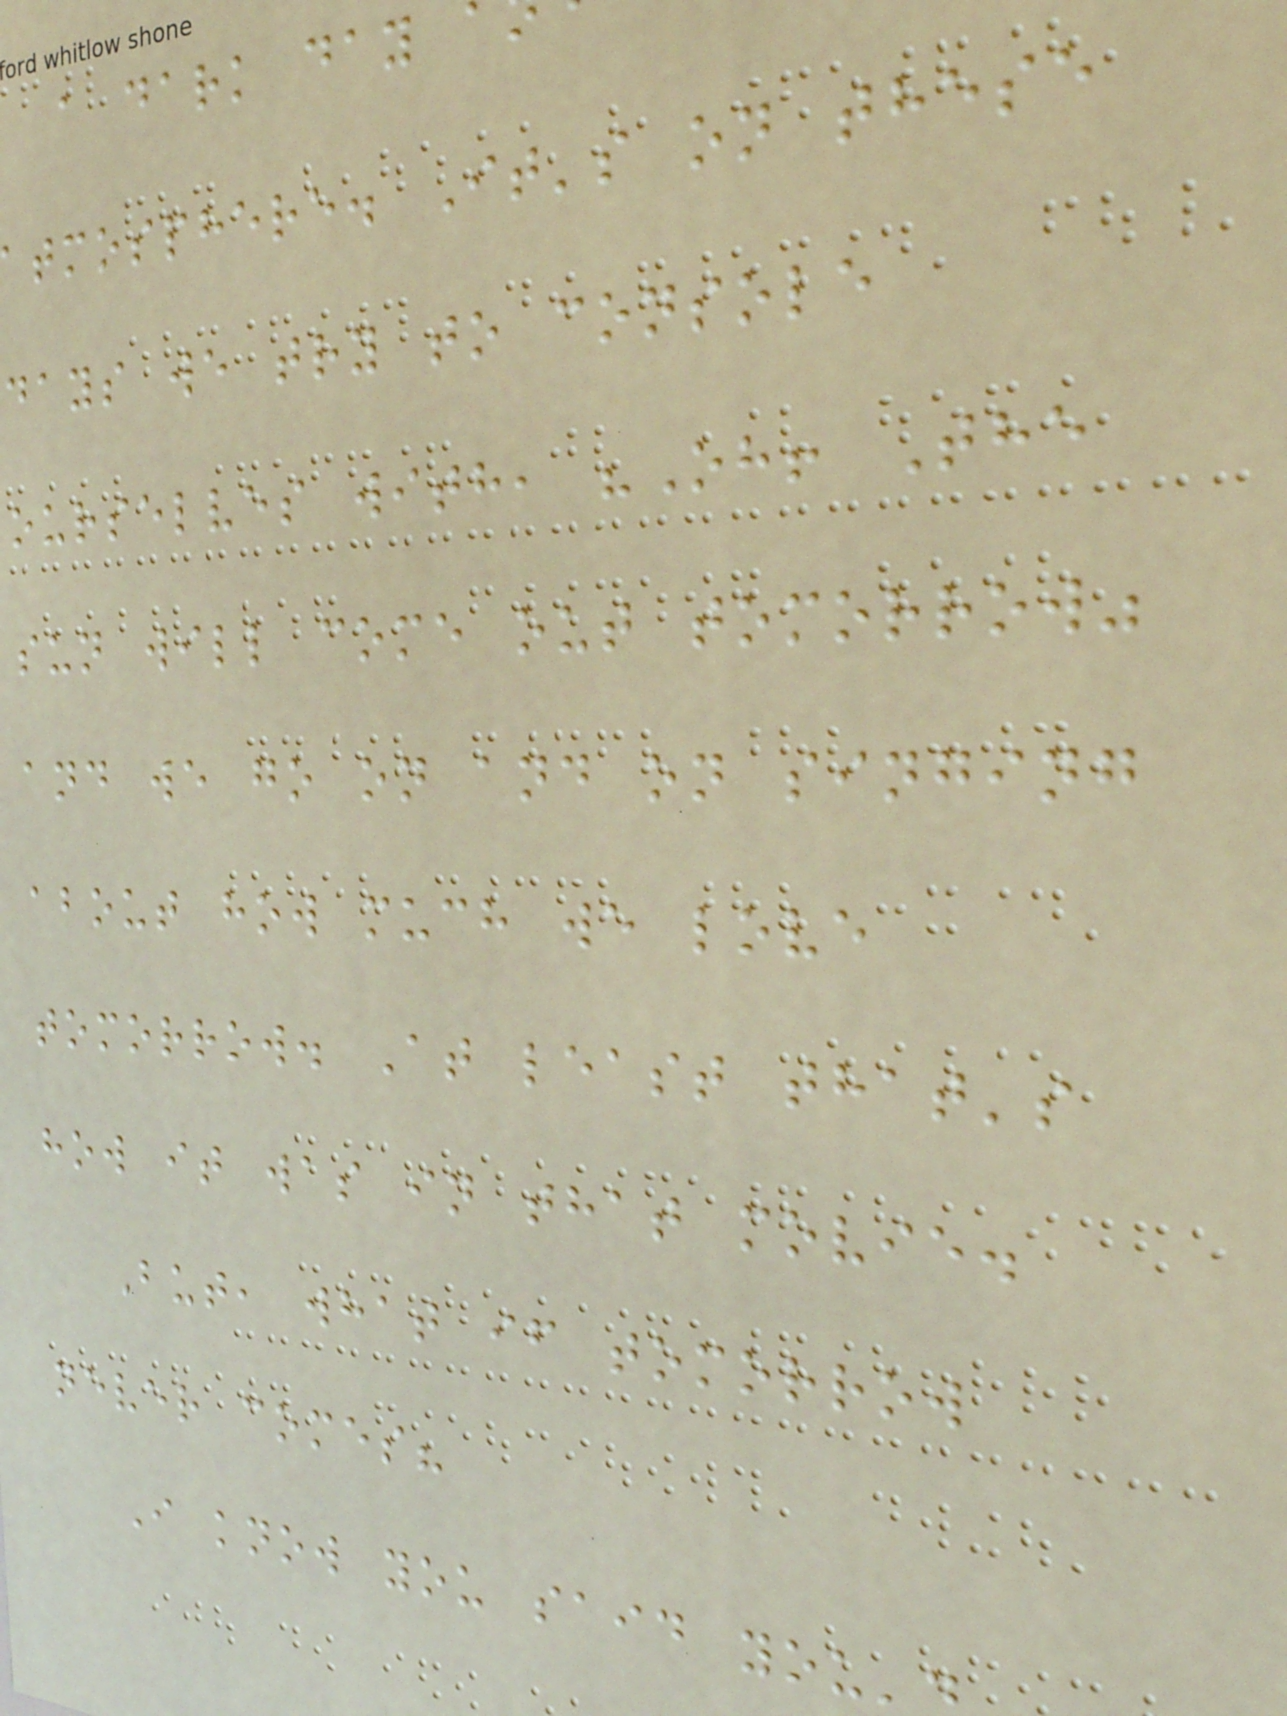a dark day
tmosphere. It's on these
days we try to console
ourselves with, "Oh! The
sun will come out tomorrow"
and we go on and on singing
about how much we love
tomorrow. At least that's
how it was in that movie.
But, what if tomorrow
never comes?
I know you said you'
